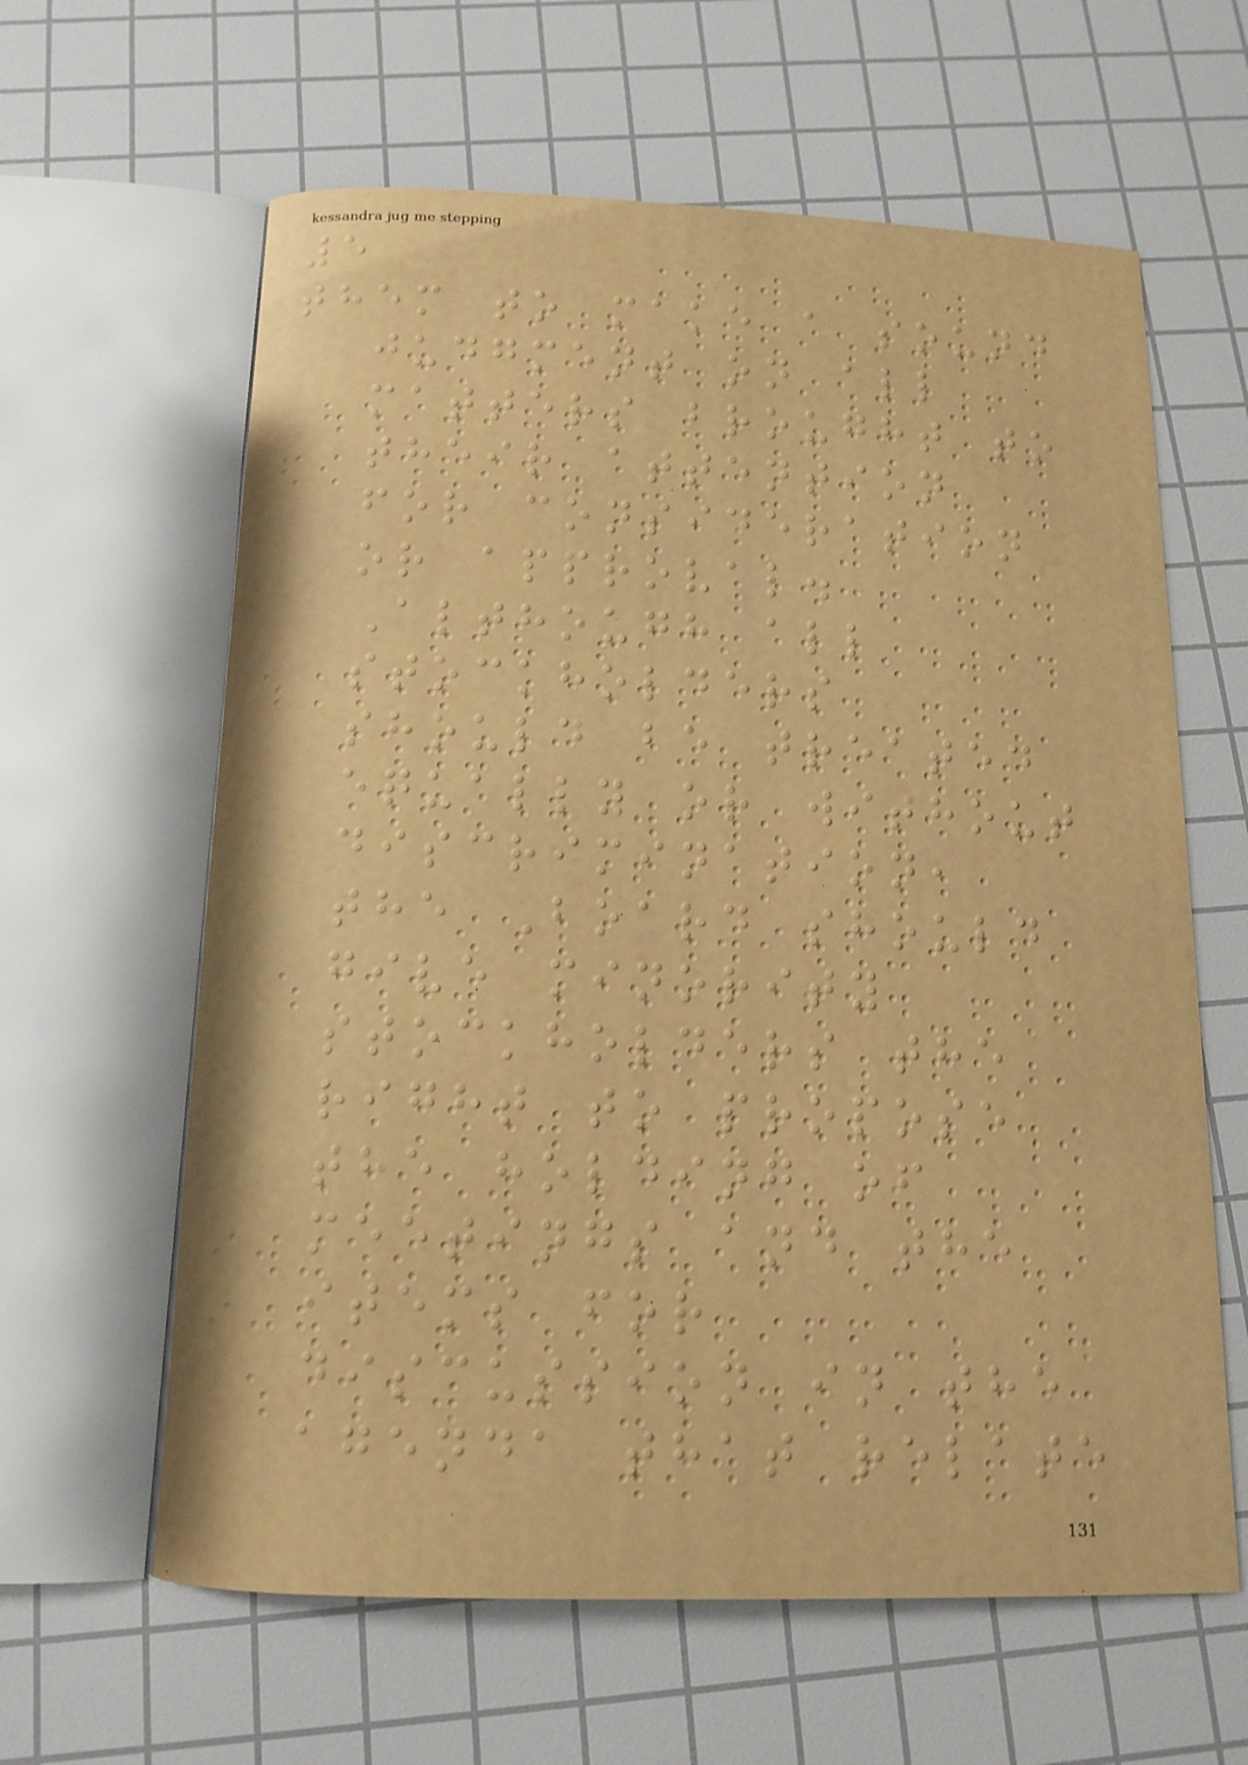5
them to make a sound
judgment on all
matters brought to
their attention
for consideration
or approval.
Although all
stockholders
should be treated
equally or without
discrimination,
the Board should
give minority
stockholders the
right to propose
the holding of
meetings and the
items for
discussion in the
agenda that relate
